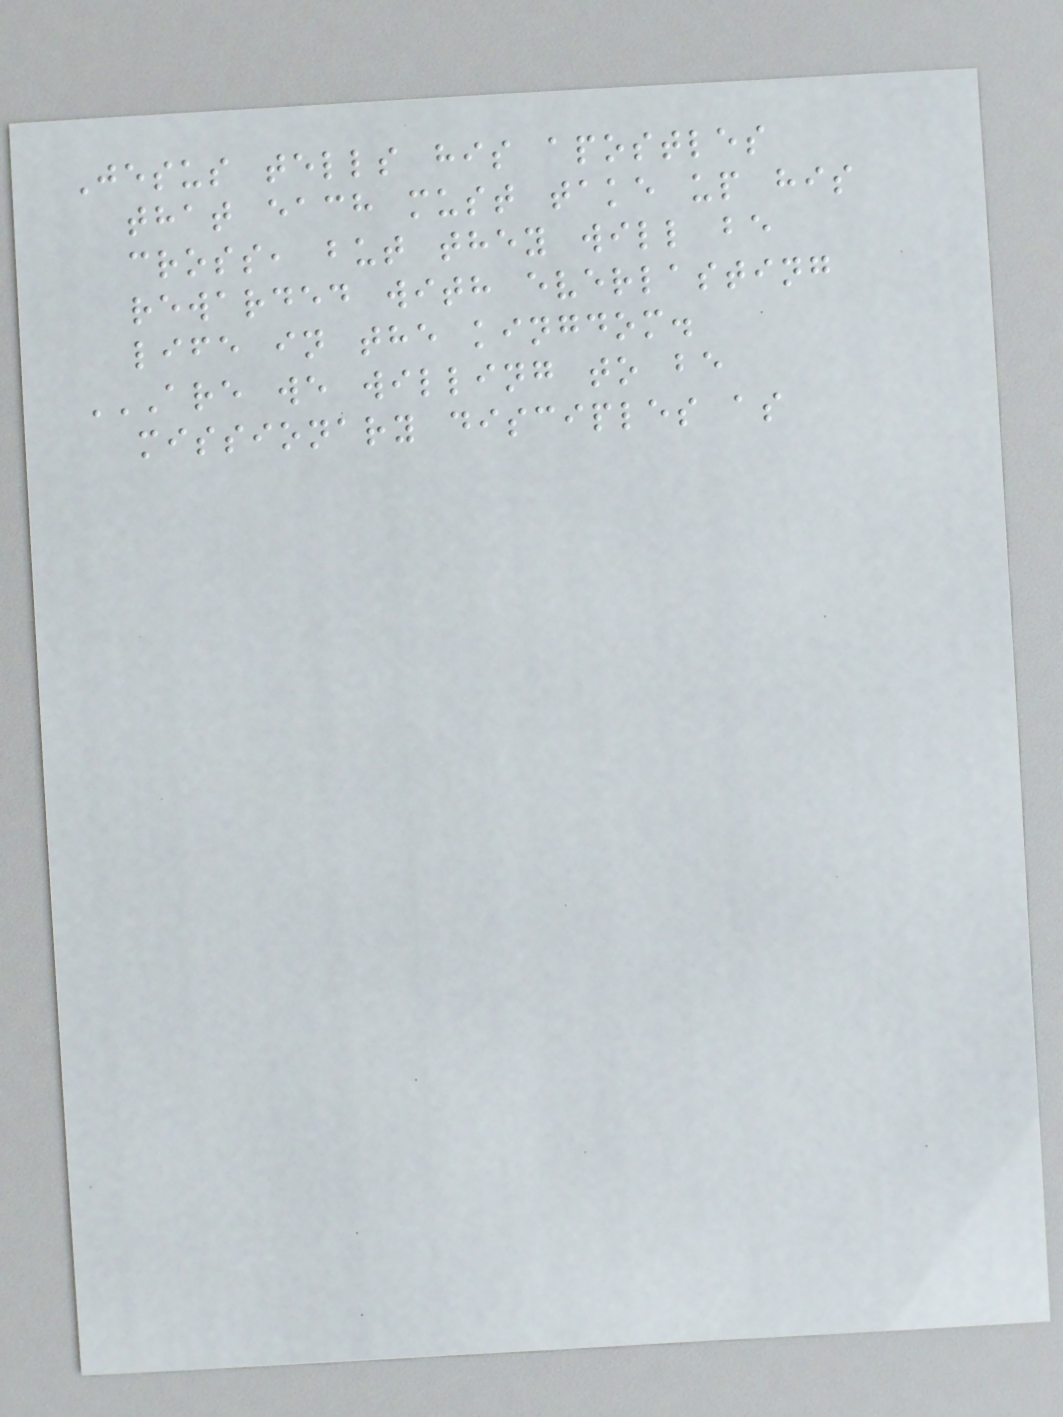Jesus tells his apostles
that each must take up his
cross, but they will be
rewarded with everlasting
life in the kingdom.
ARE WE WILLING TO BE
MISSIONARY DISCIPLES AS
